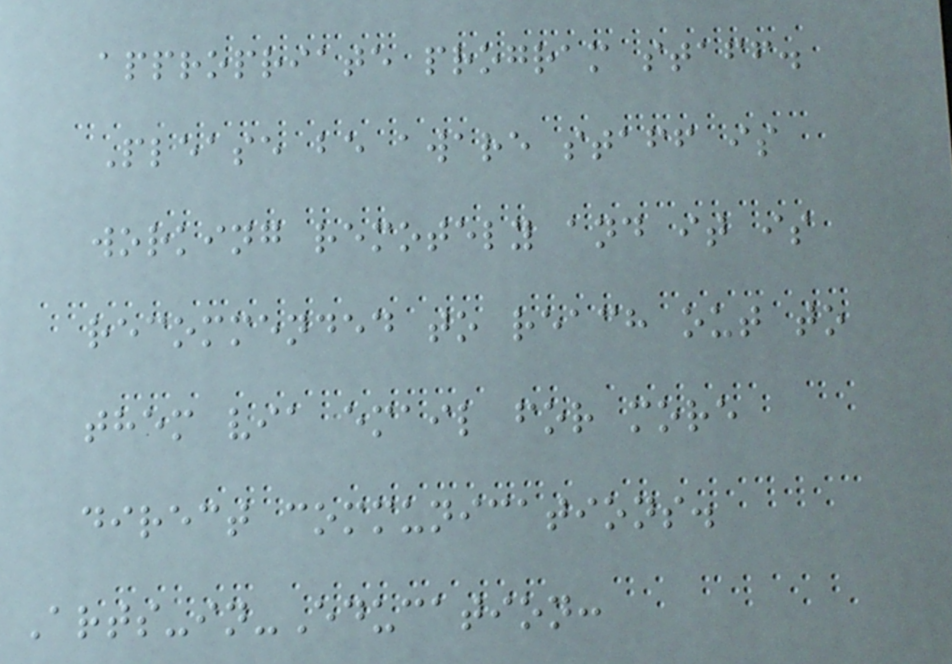appropriate program staff.
Please be aware staff is
working remotely and it is
recommended to reach out to
them via email for more
direct communications.
Arts-in-Education:
